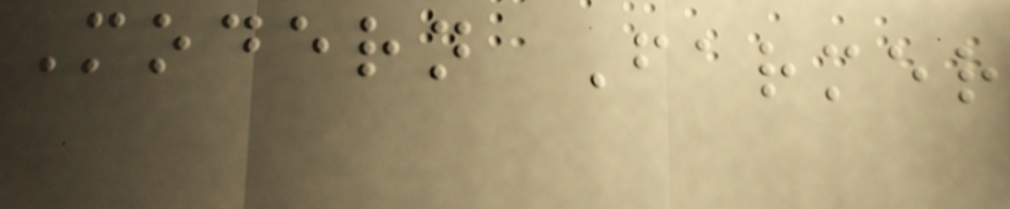Modern Farmer
